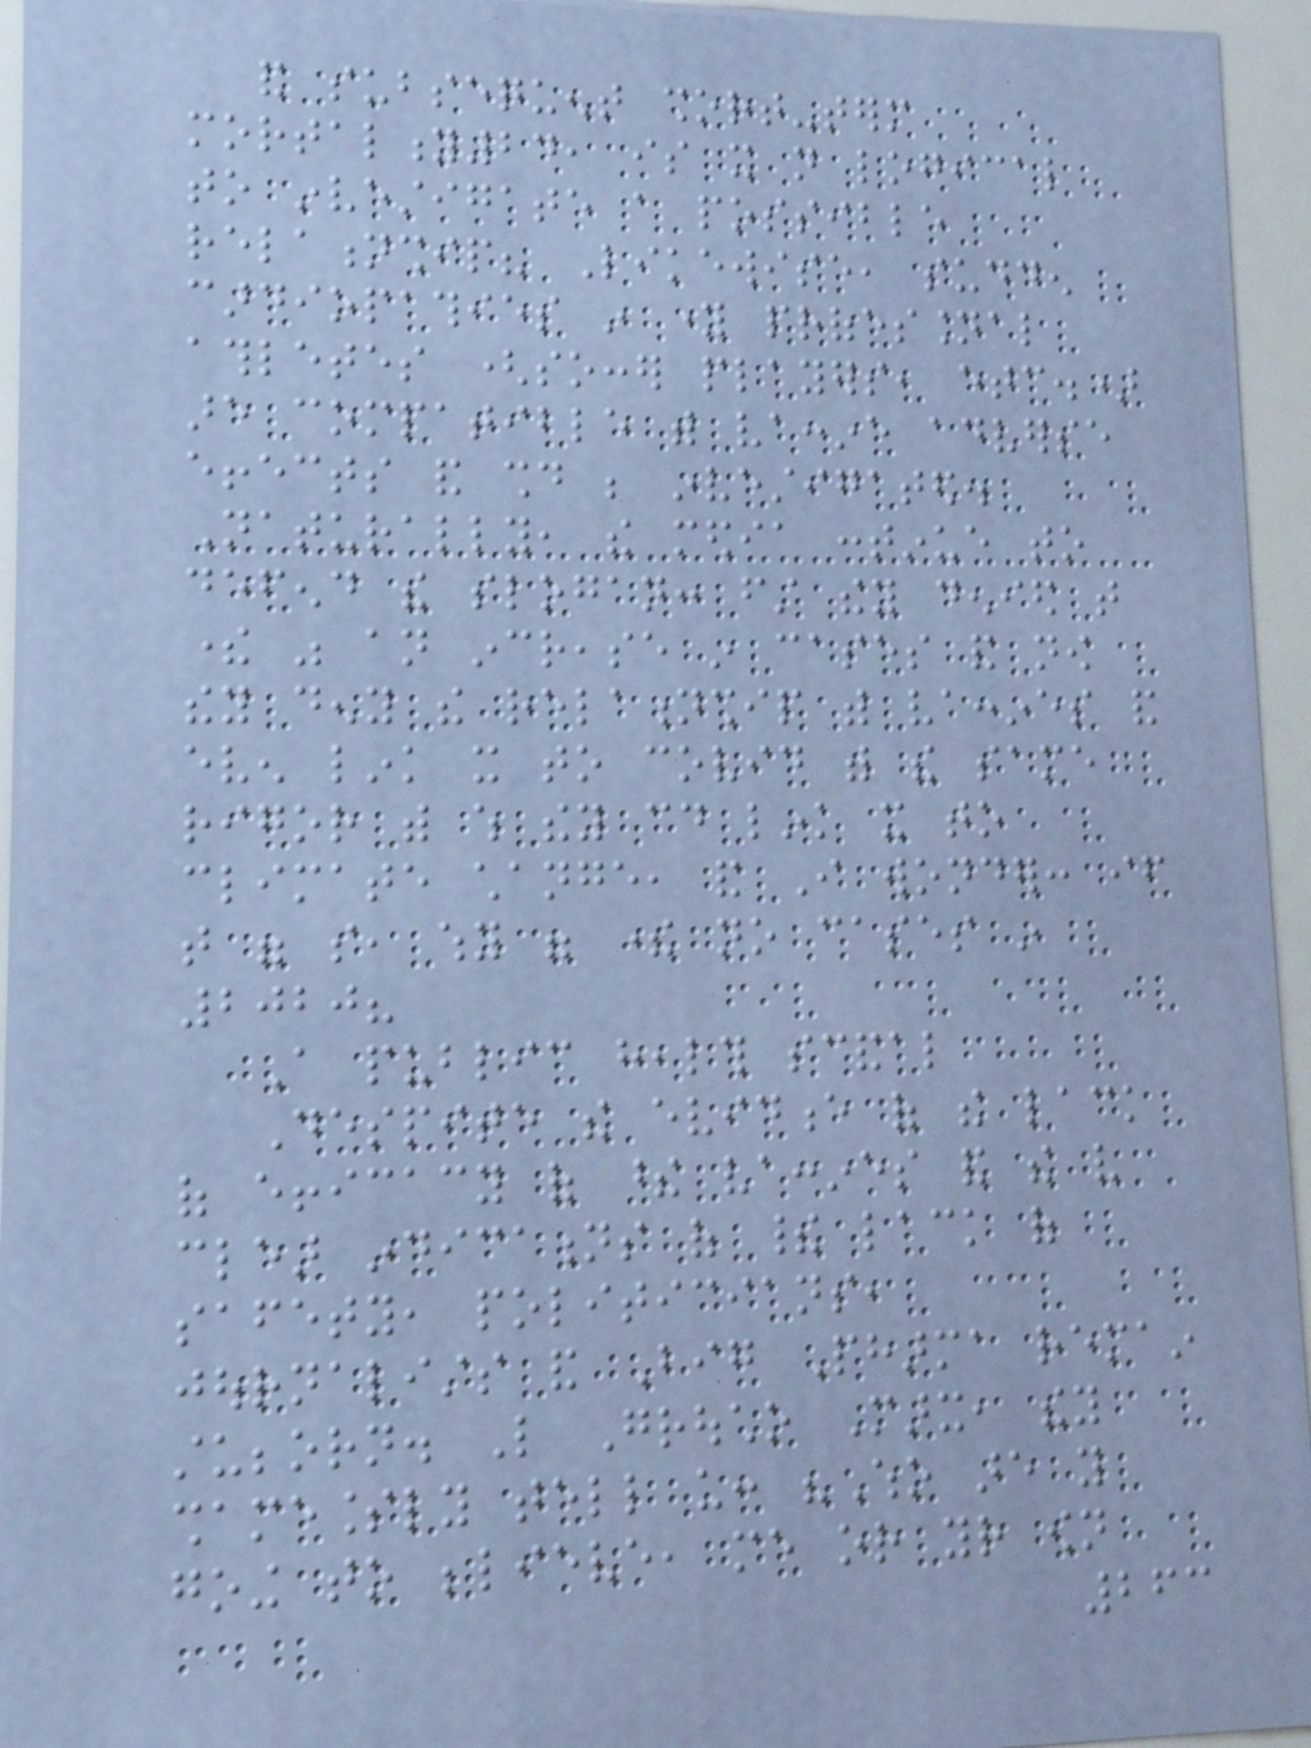and subsequent short-term
mortality24, is it not logical
to investigate a possible
relationship? Likewise, sudden
cardiopathies in young professional
athletes (soccer players, etc.)
are compatible with vaccine adverse
effects and should be investigated.
Naturally, the media continue to
defend the slogan: first they denied that
there was an increase in cases and now
they deny the relationship with vaccines and
even link it to covid with the same
rigor with which they could link it to
climate change, and I wonder: if
that were so, why were there no cases in
2020?
A public health scandal
Despite the evidence of the lack
of efficacy of these vaccines and the very
clear indications of their lack of
safety, politicians,
journalists and Big Pharma remain
stubborn. Like Groucho Marx, they
shamelessly tell us: "Who are you
going to believe, me or your own
263
